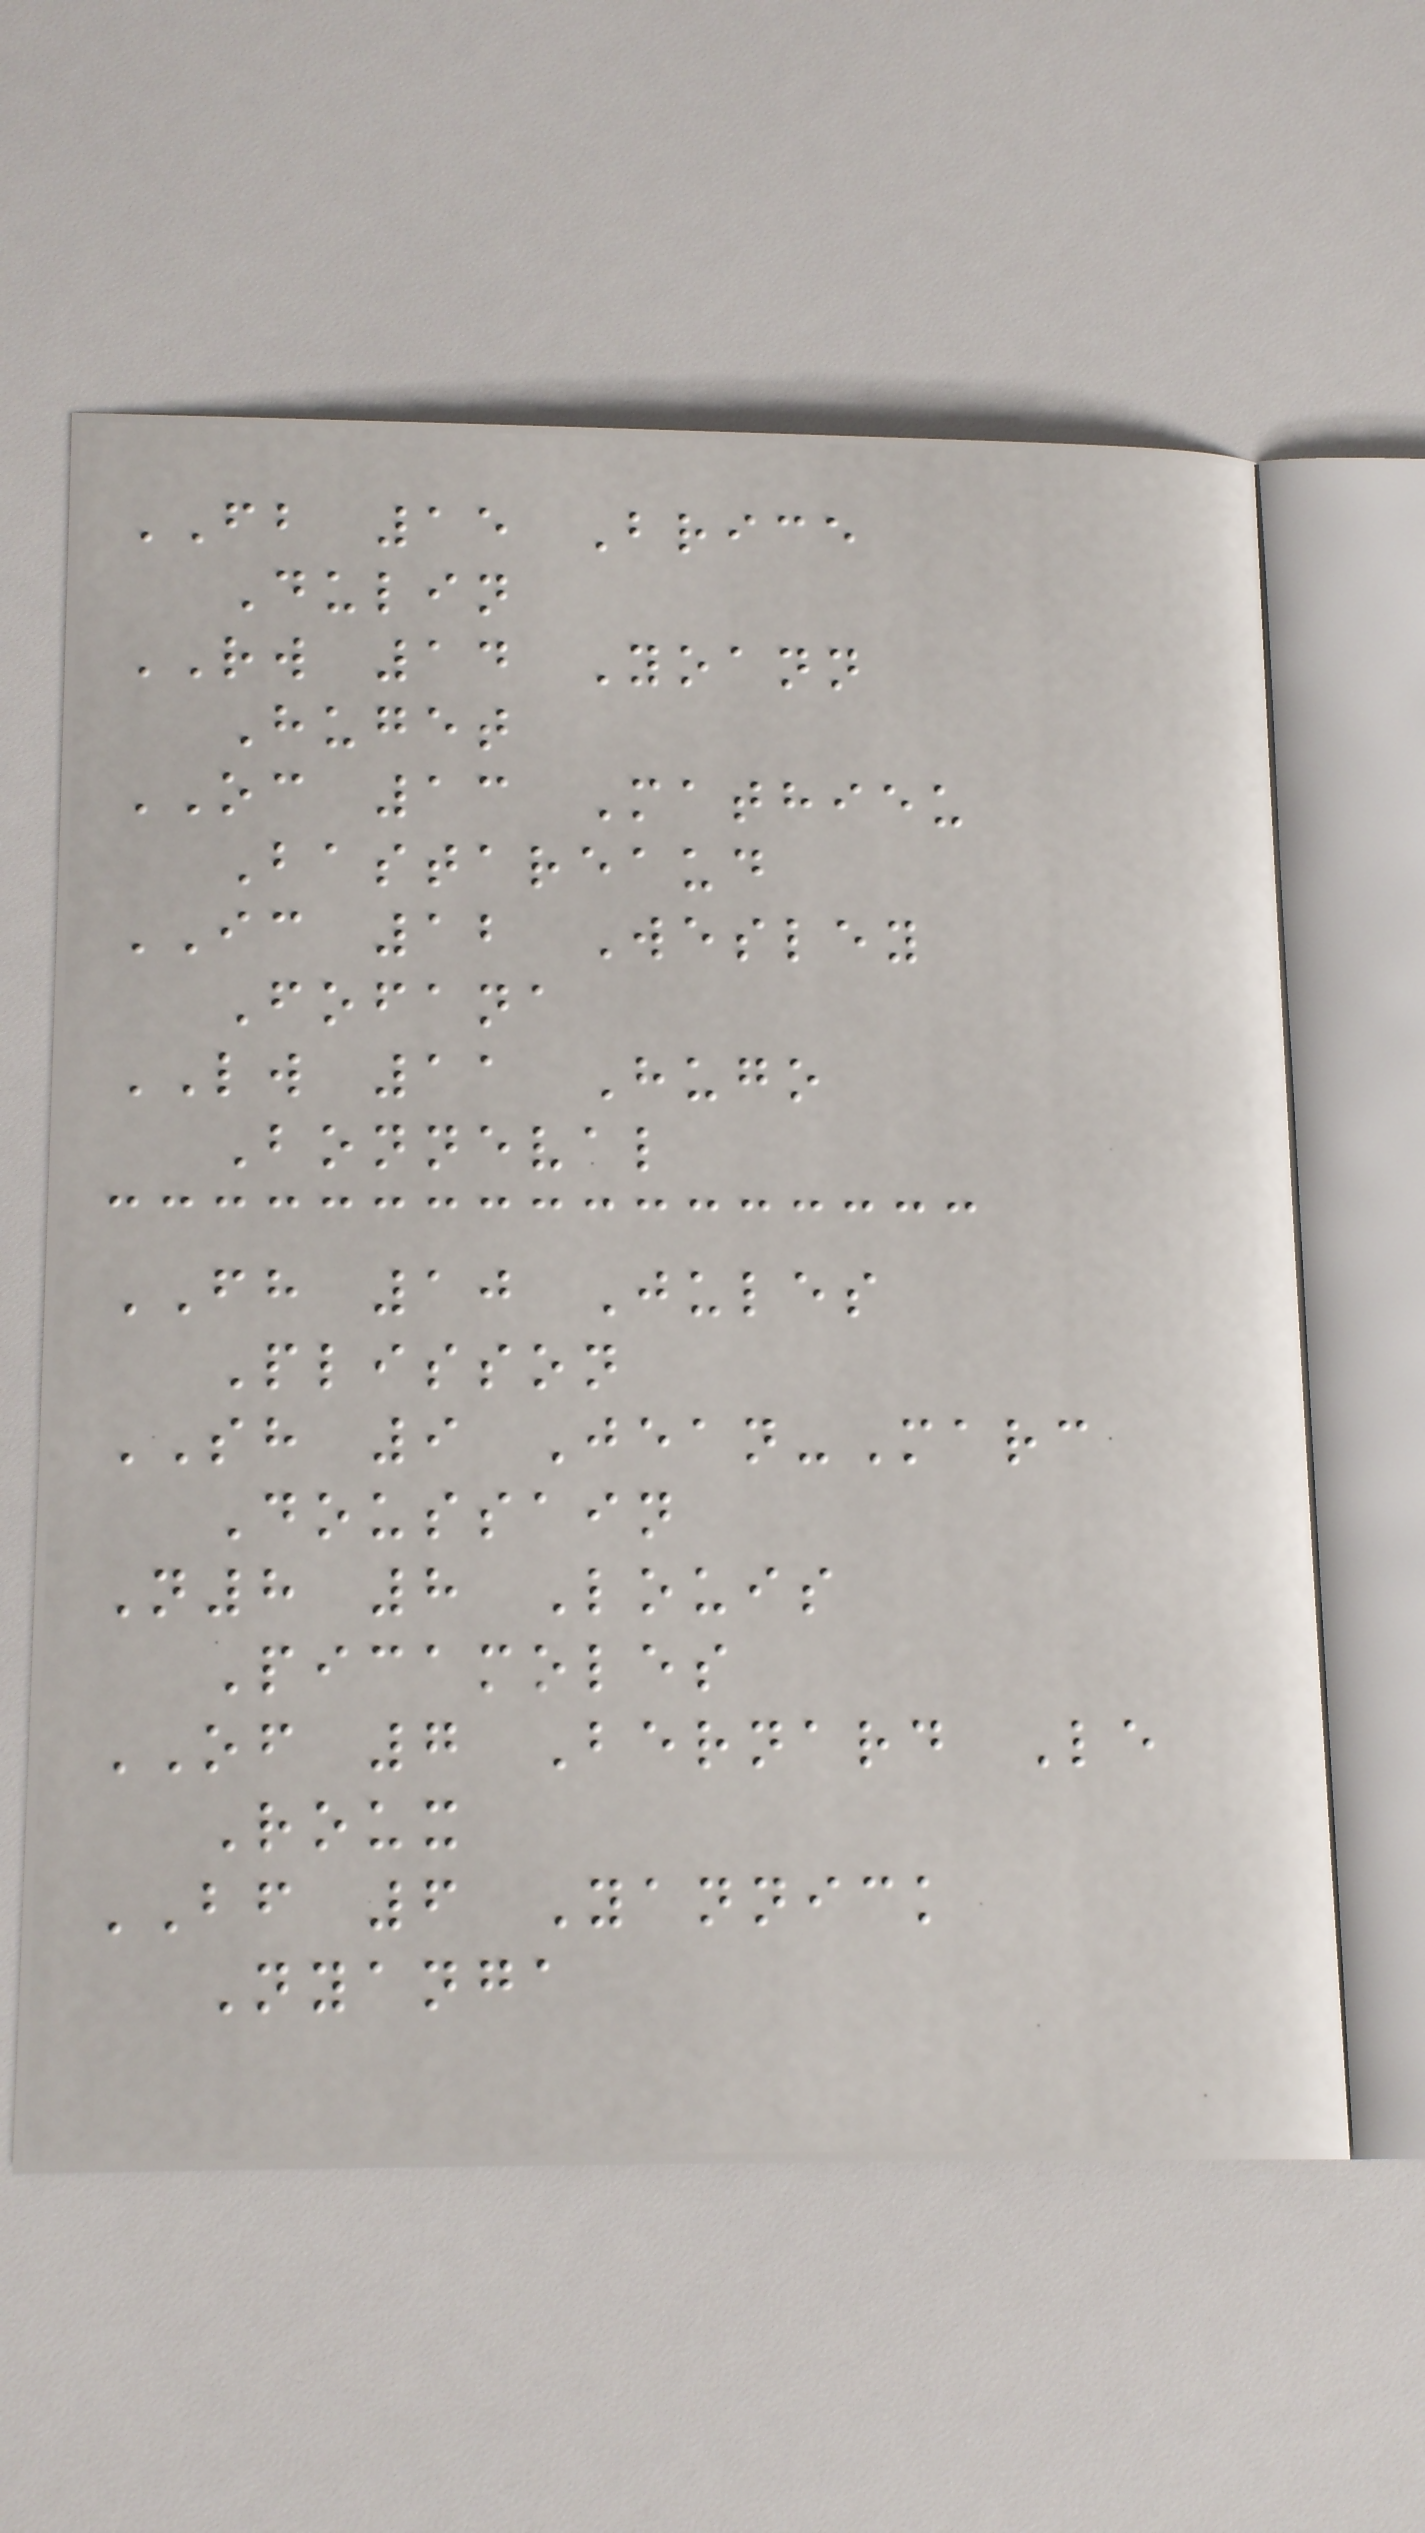FB 15 Brice
Dulin
RW 14 Yoann
Huget
OC 13 Mathieu
Bastareaud
IC 12 Wesley
Fofana
LW 11 Hugo
Bonneval
FH 10 Jules
Plisson
SH 9 Jean-Marc
Doussain
N8 8 Louis
Picamoles
OF 7 Bernard Le
Roux
BF 6 Yannick
Nyanga
